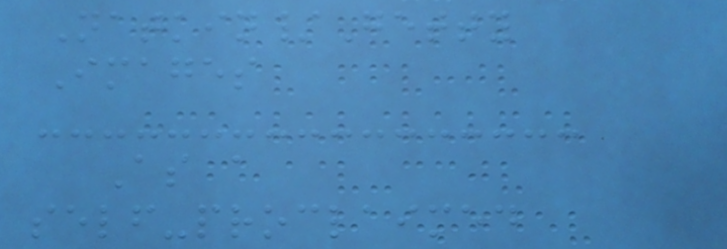Natkin/Getty
Images
As a
self-proclaimed
